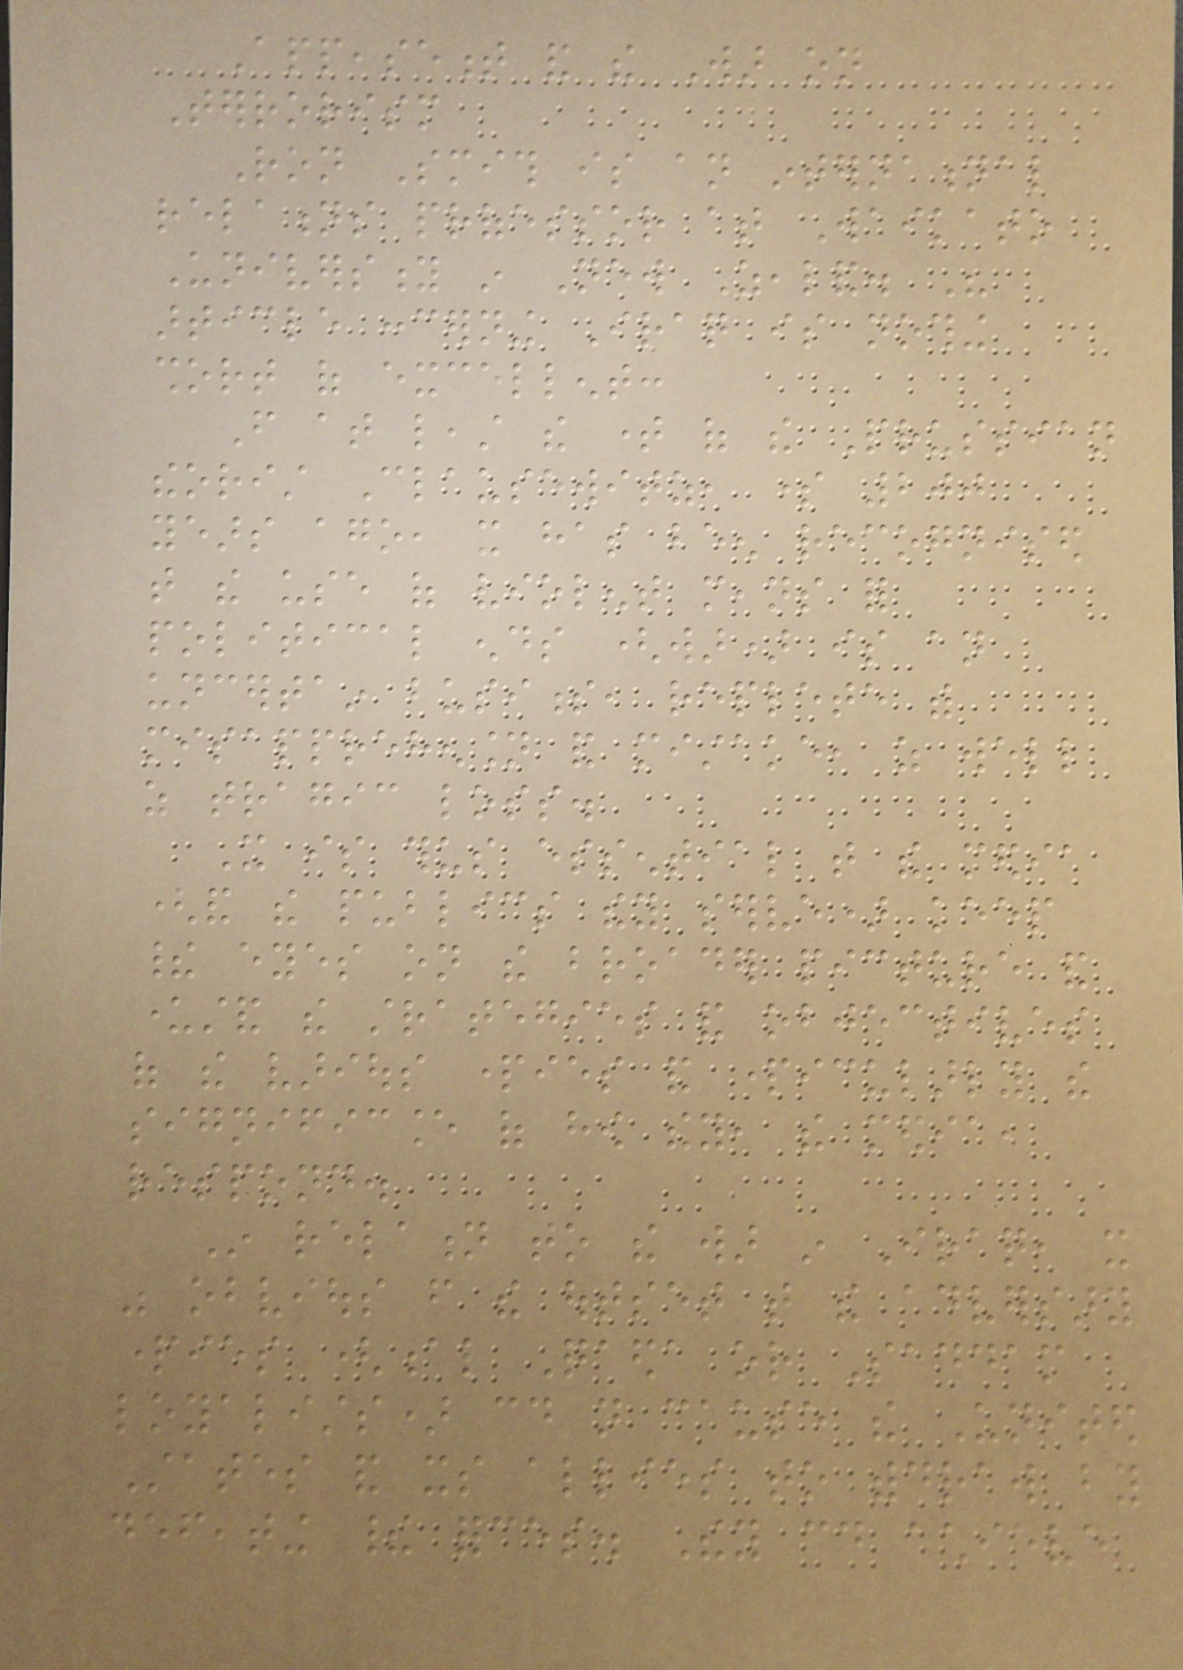Appeasement and the War on
Terrorism
Ron Smith is an international
relations professor at Waikato
University in New Zealand. His
article concerning Iraq is nothing
short of excellent:
From at least the time of the Prussian
theorist Clausewitz, some 200
years ago, it has been recognised
that the use of violent means for
political ends (war) is an
uncertain business, replete with
misapprehension and mistake, as well
as tragic loss.
It is thus essential that the media
(and the publics they serve) keep
their eyes on the broader picture and
understand the strategies and objectives
of the various parties and particularly the
significance of how they, the media,
respond.
In relation to the war in Iraq, it
was obvious from the outset that the adversary
parties (al Qaeda or Saddam
loyalists) could not cause the United
States and its allies to withdraw by
defeating their forces. They could achieve
